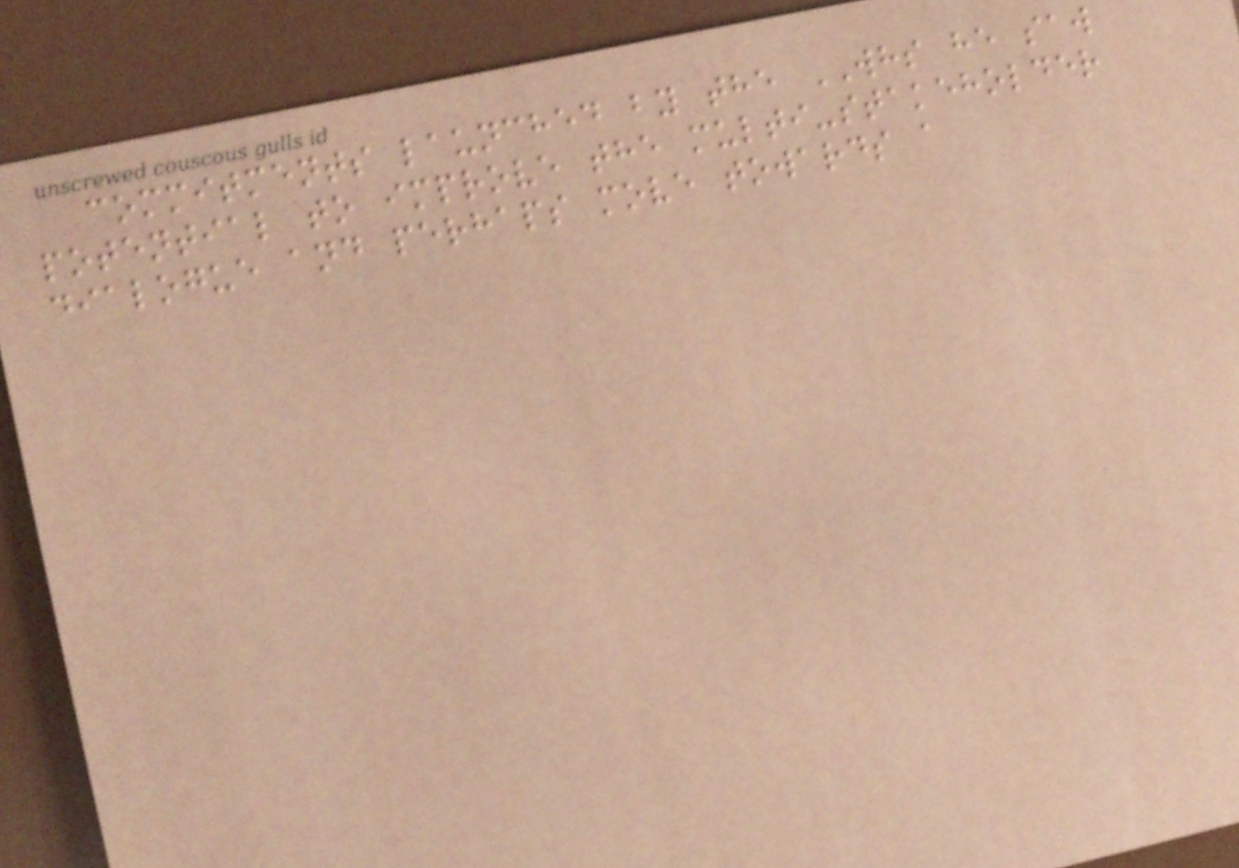commitments launched by the WHS he saw
potential to improve the multi-stakeholder
dialogue and perhaps move towards a
